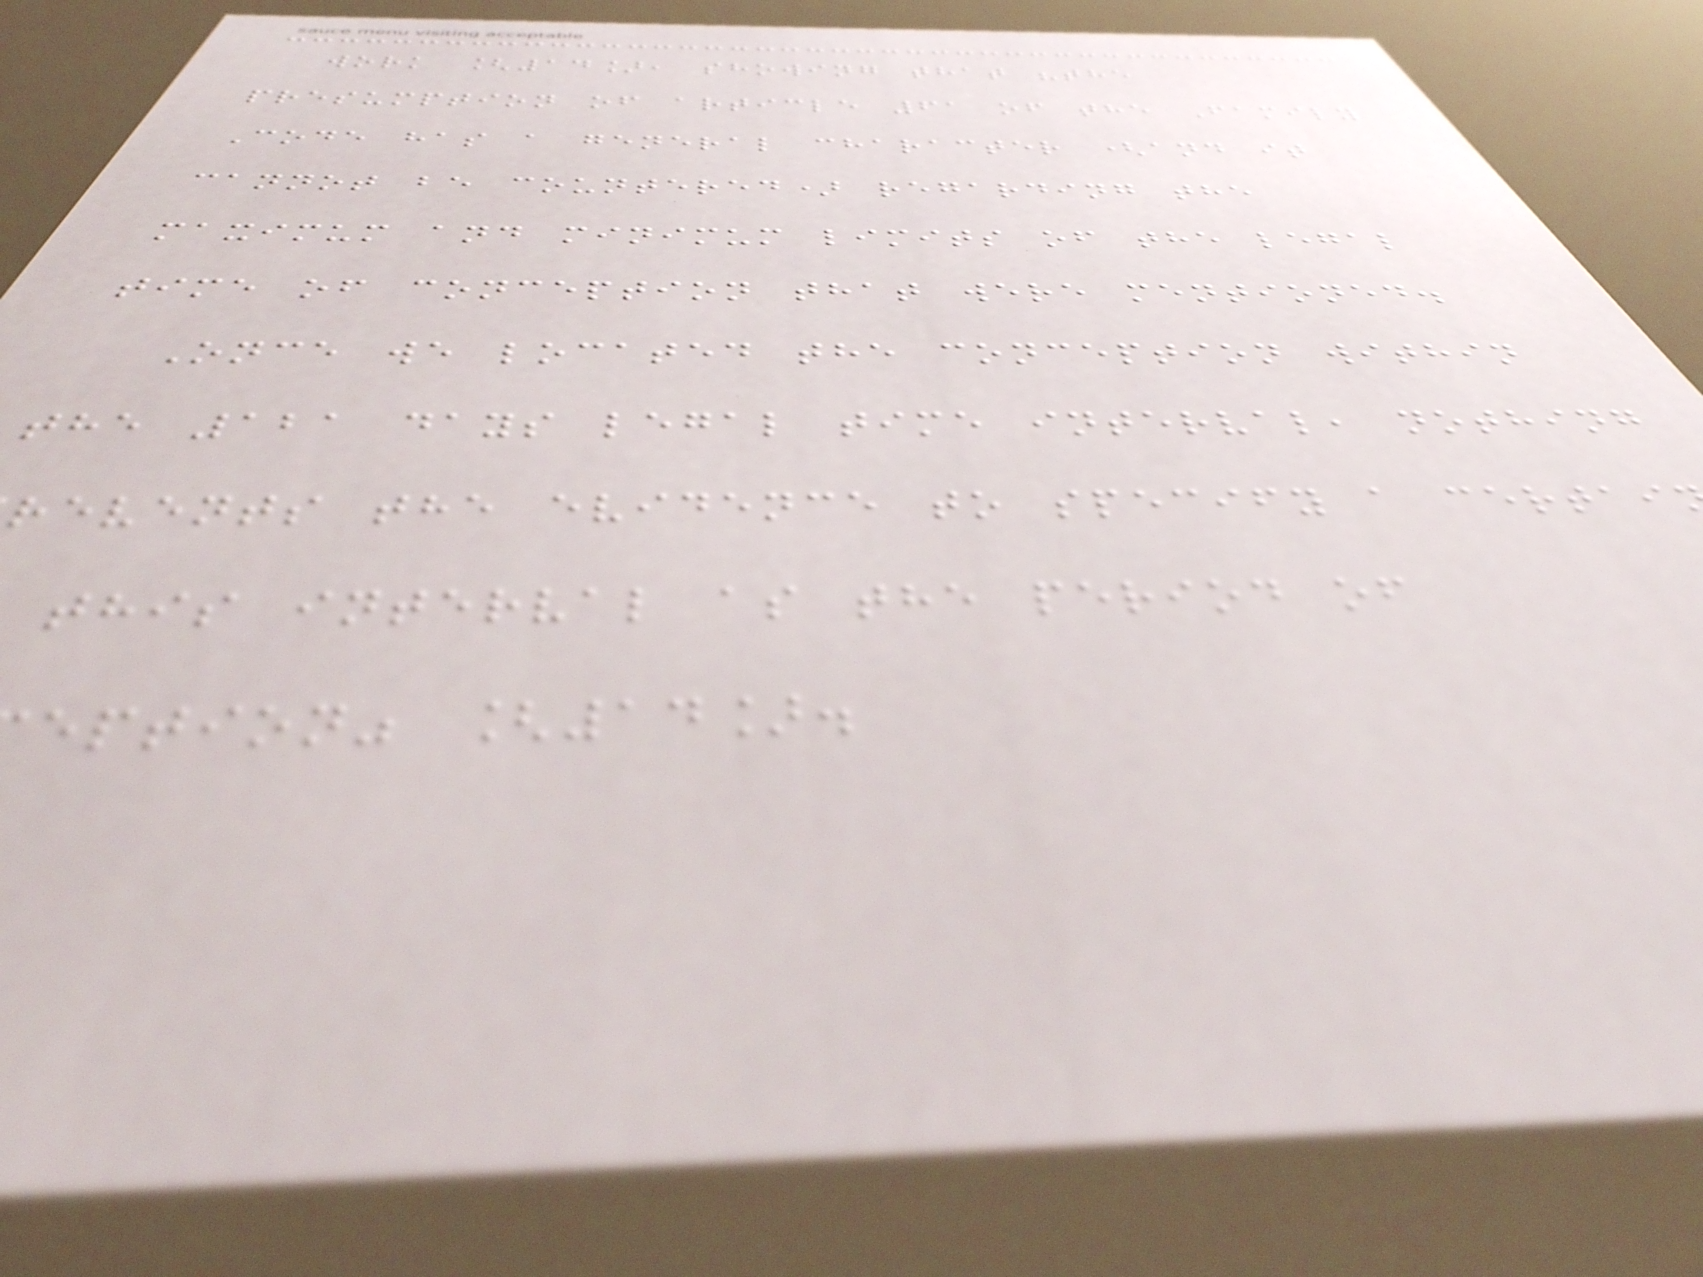work [14], showing that "the
presumption of article 61 of the Family
Code has a general character (and it
cannot be countered) regarding the
maximum and minimum limits of the legal
time of conception that were mentioned.
Once we located the conception within
the 121 days legal time interval, nothing
revents the evidence to specify a certai
this interval as the period of
eption" [14].
